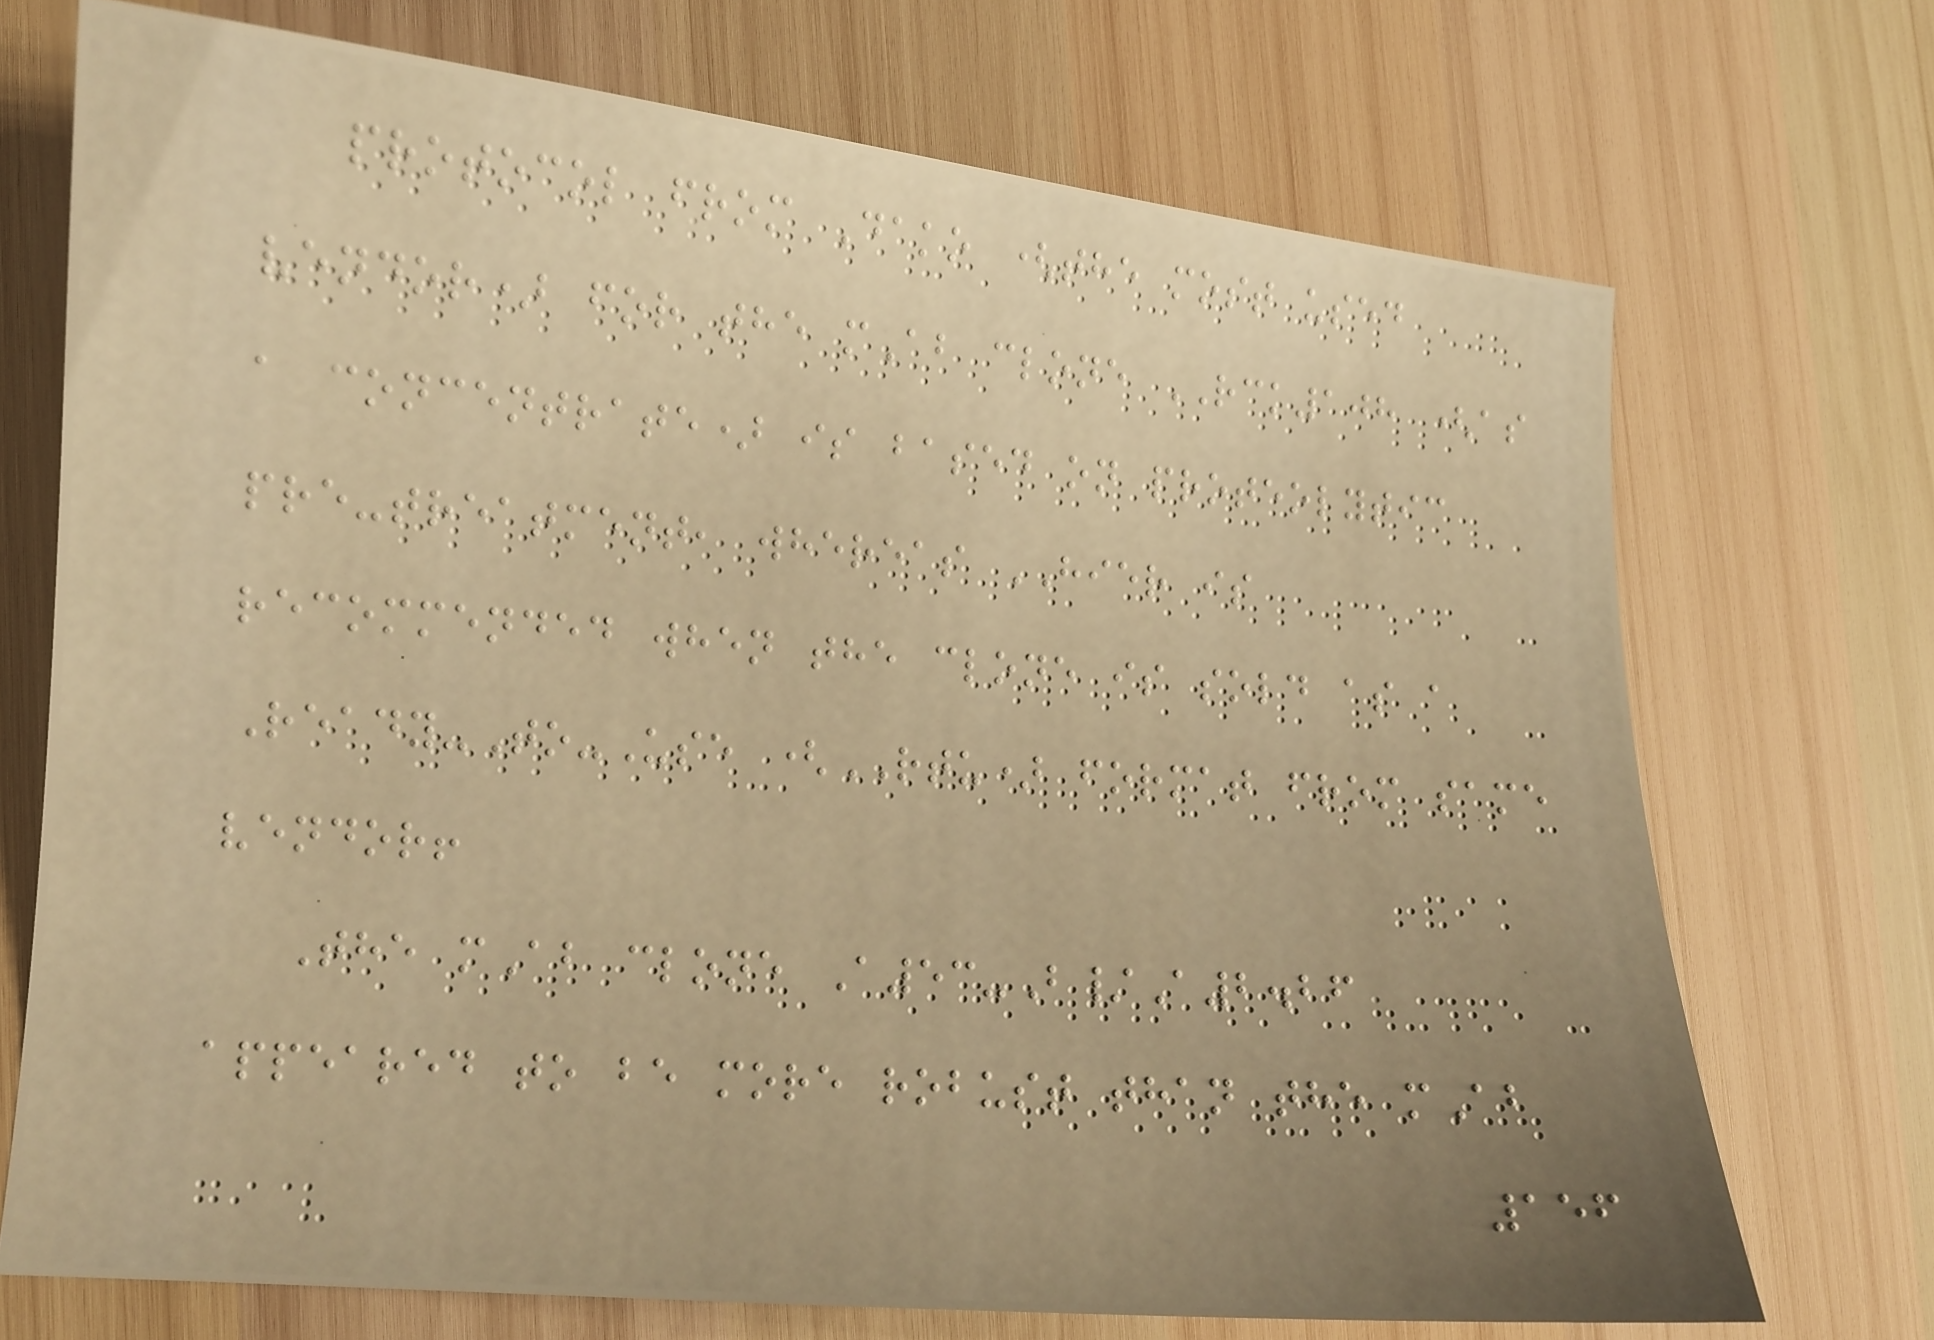protocol from Dako (the most used
vendor) for the mAb clone RCK108 (as
a concentrate) is based on proteolytic
pre-treatment, whereas HIER is
recommended when the clone is sold as a
Ready-To-Use (RTU) format from same
vendor!
The mAb clone A53-B/A2.26
appeared to be more robust than the mAb
156
